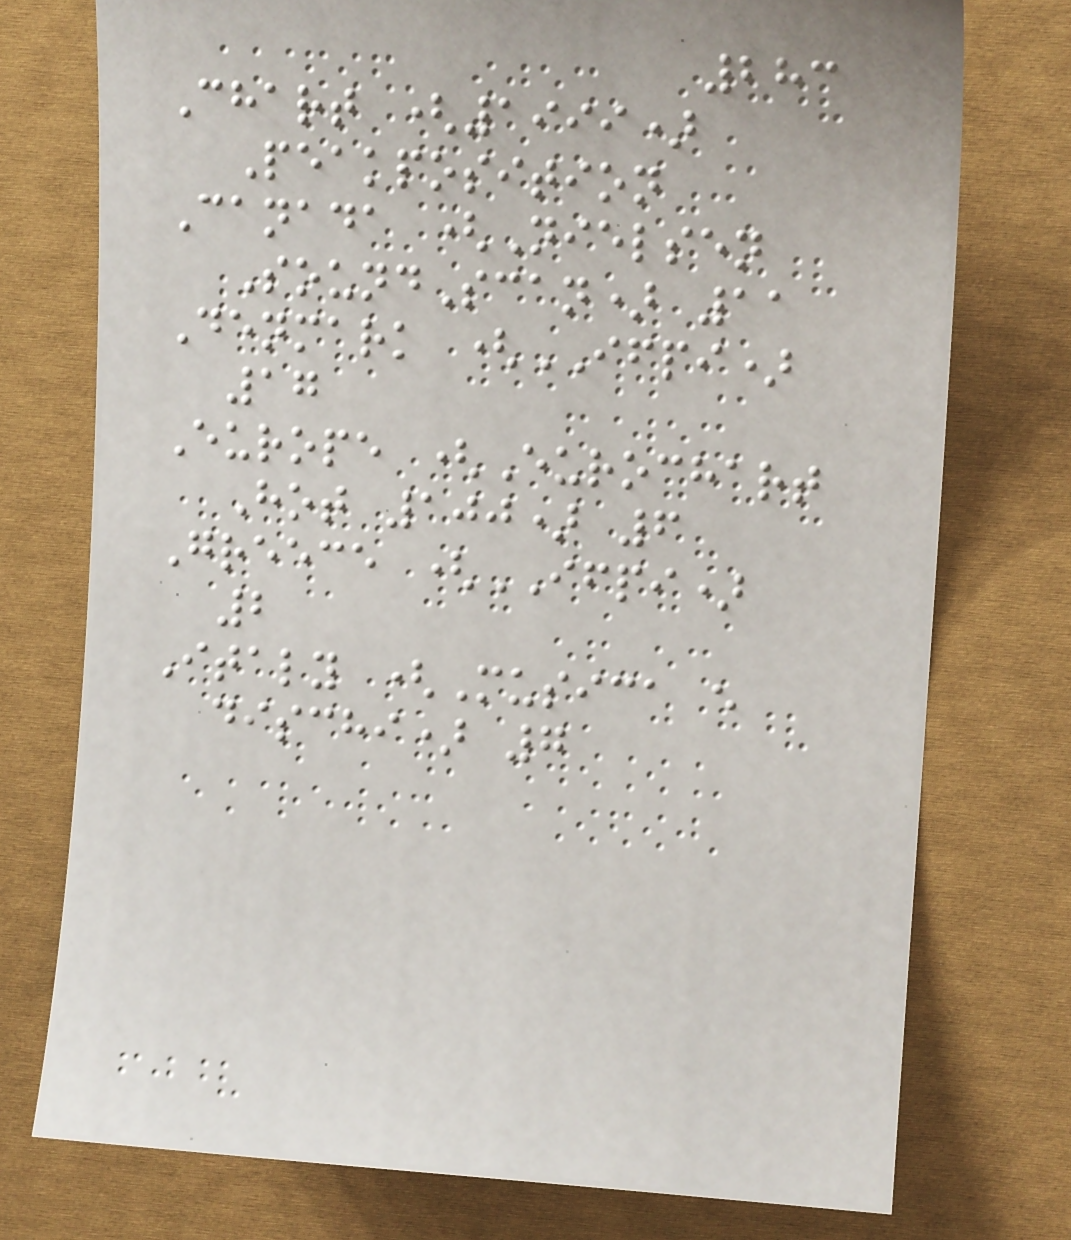283
Chart (1999)
Peakposition
Canada (Nielsen
SoundScan) 11
Denmark (IFPI)
17
Europe (Eurochart
Hot 100) 6
Greece (IFPI)
2
Italy (Musica e
dischi) 7
